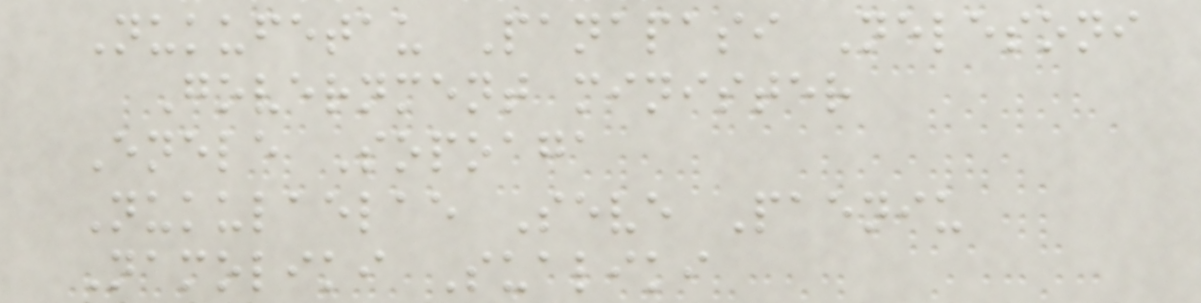Nukufetau Panapasi Nelesoni
Government minister
Enele Sopoaga
Nukulaelae Seve Paeniu
Namoliki Sualiki
